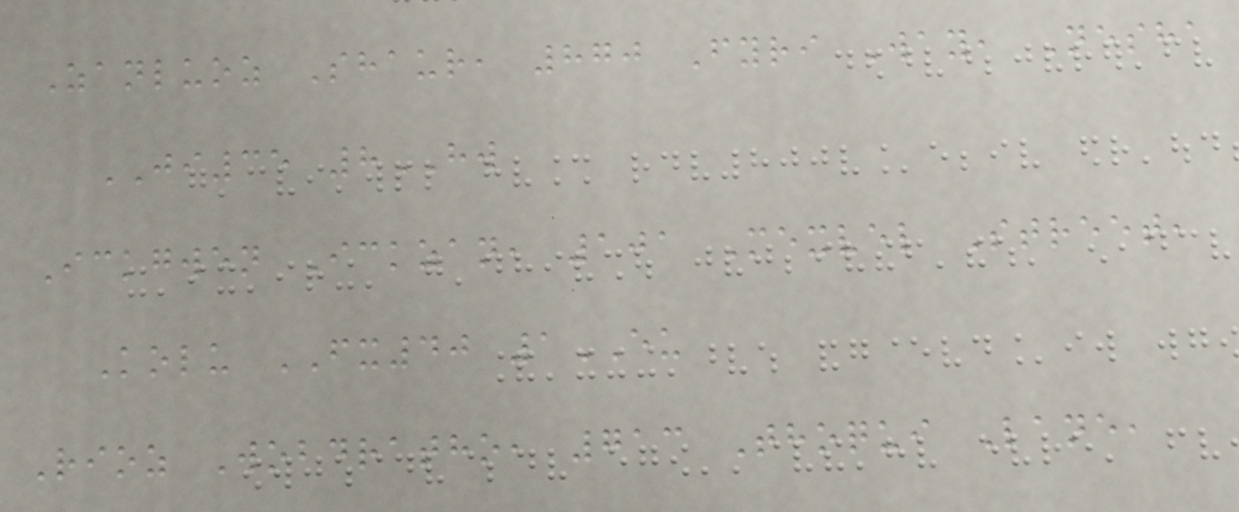Zanluoz Shaur, 870 Fyri Way, Nesha
JI35 8HW
Ickgwen Ickzan, 101 Mexvel Street,
Kolu FX40 1EU
Rioz Wobdratho, 713 Thoqui Lane,
